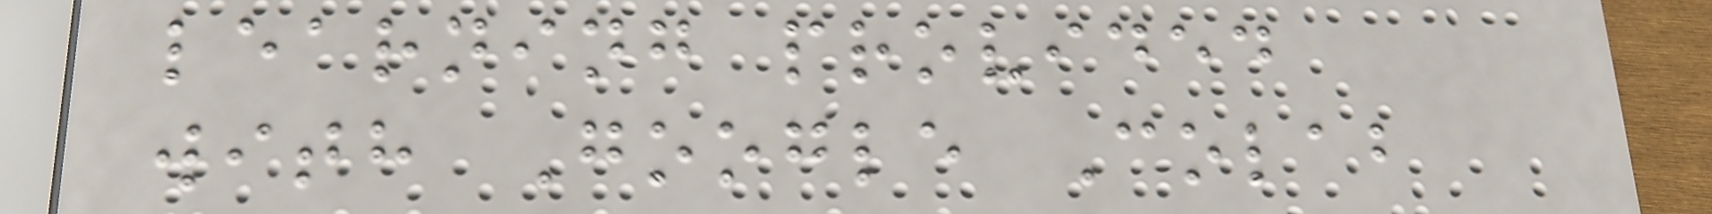learning provided
with Google Colab
